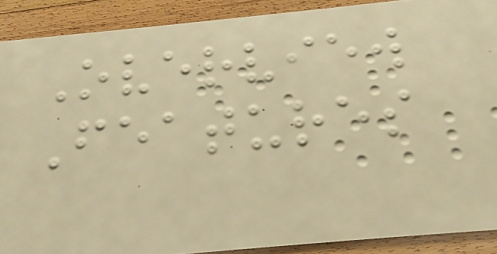Overview
Features
